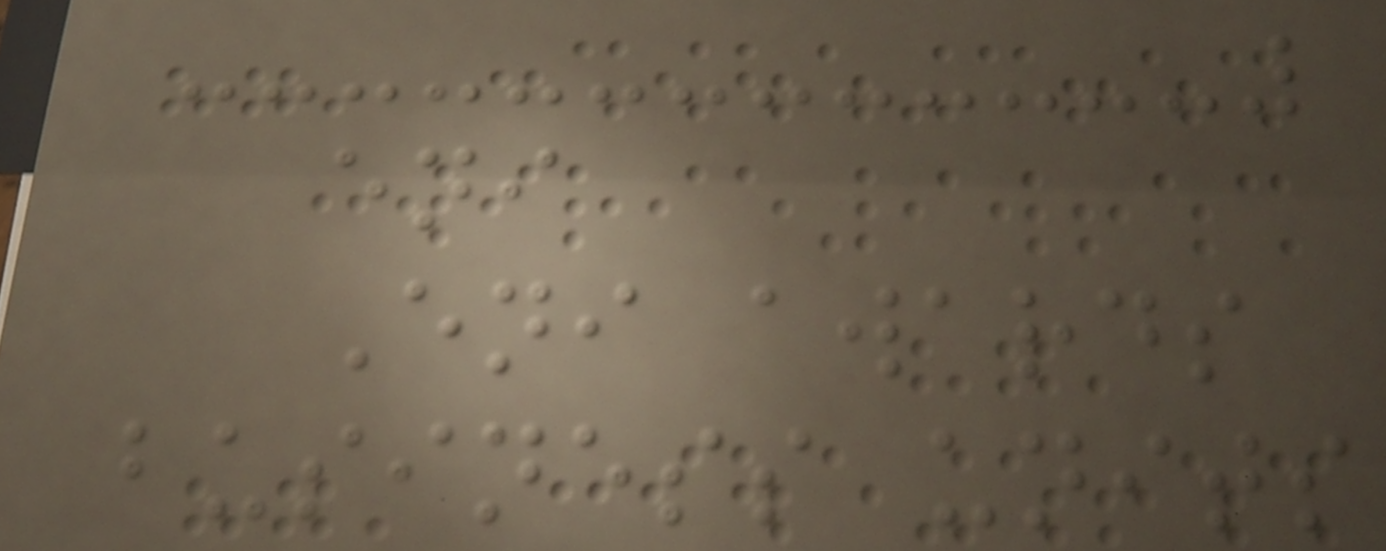eni
Eni awards
business units
